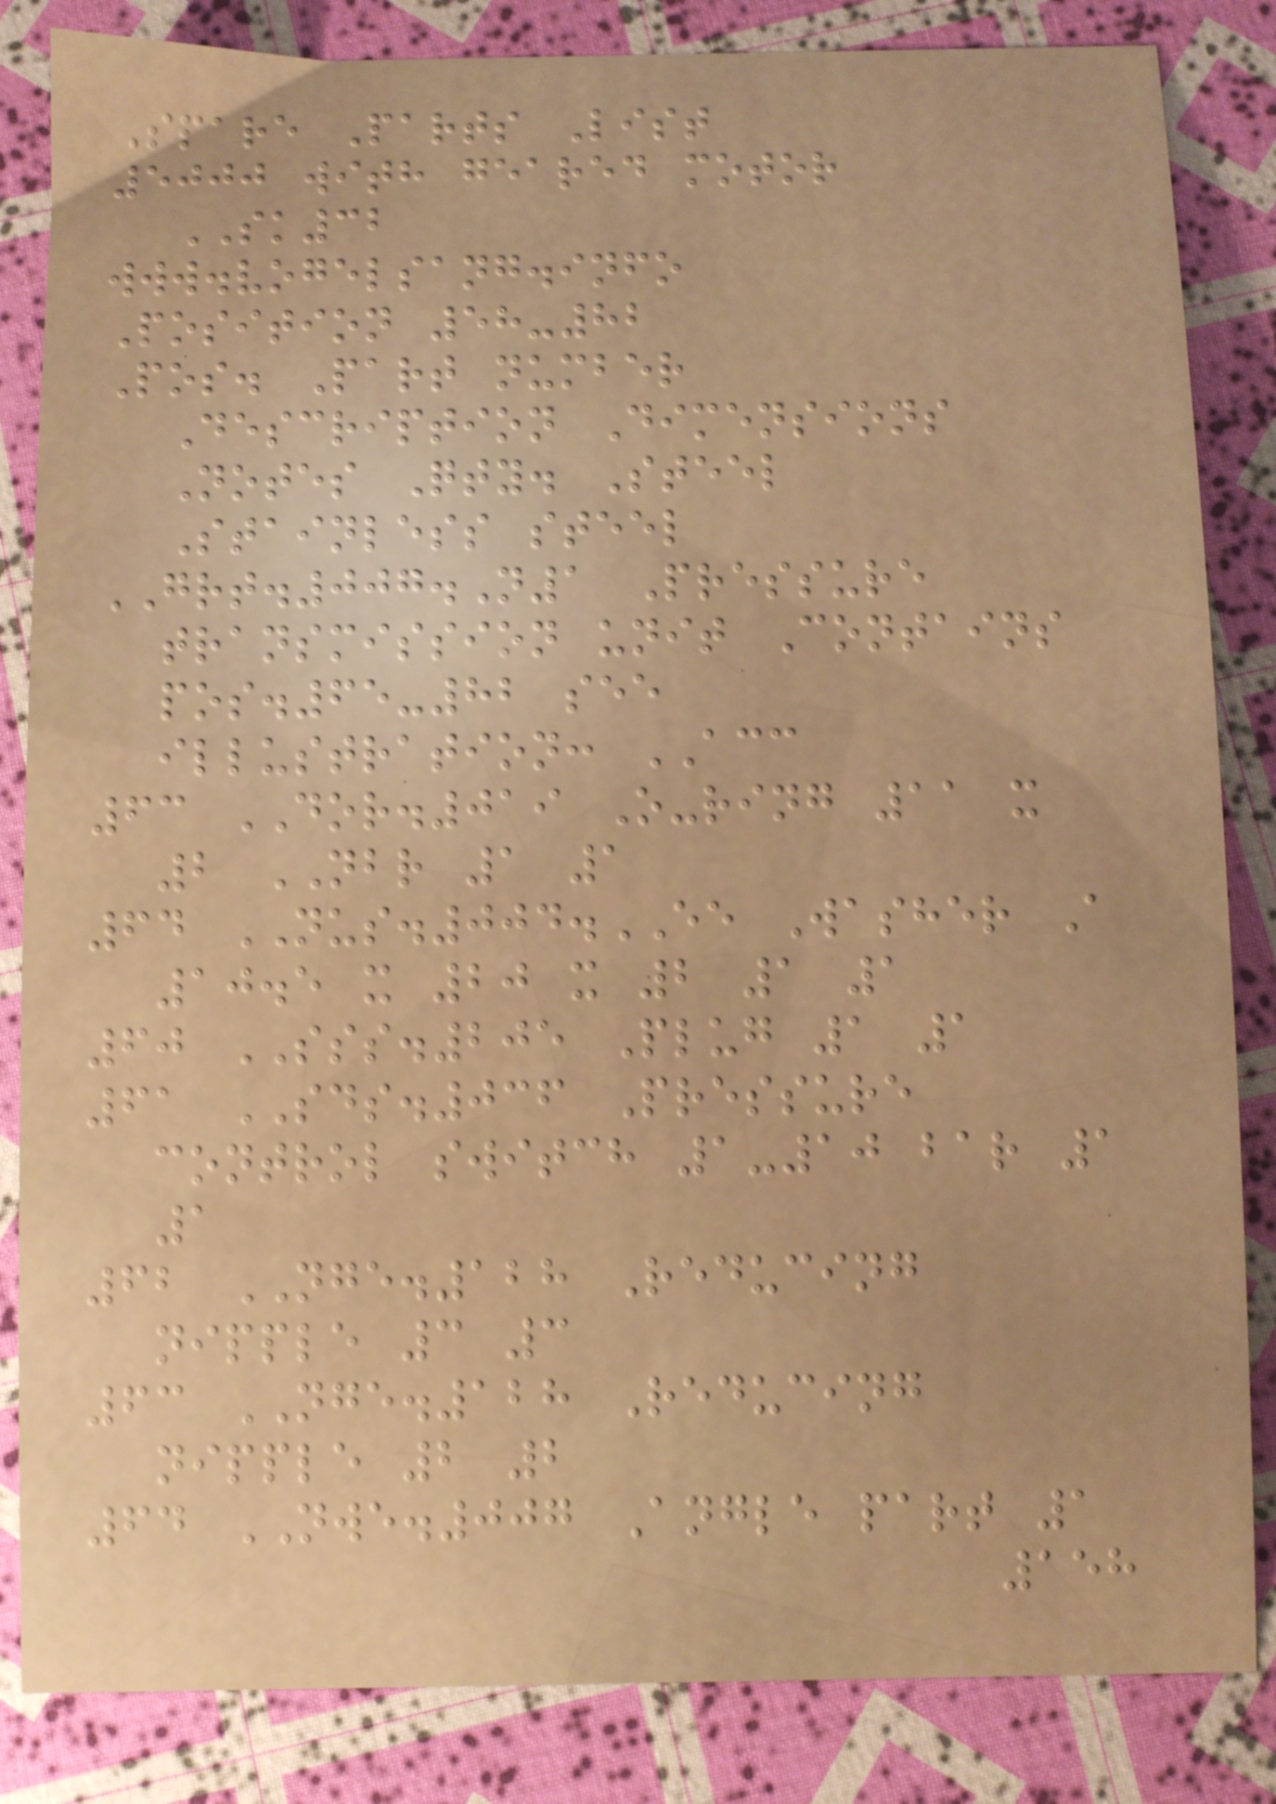Spare Parts List
5000 with geared motor
SK32
www.vogelsang.info
Position 58-82
Pos. Part number
Description Dimensions
Notes Qty. Steel
Stainless steel
GRT.007.N1 Pressure
transmission unit Contains
pos.65-82 see
illustration: ACC
63 DOR.019 O-ring 11 x
2 NBR 1 1
64 NUS.004.EE Washer A
10.5 x 20 x 2 1 1
60 SSS.205 Plug 1 1
61 SDS.036 Pressure
control switch 1-10 bar 1
1
62 NGE.128 Reducing
nipple 3 3
63 NGE.128 Reducing
nipple 2 2
64 NWE.007 Angle part 1
158
